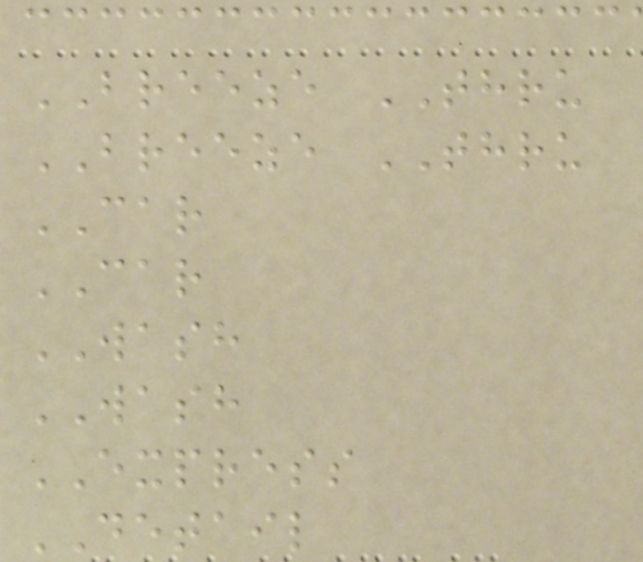BREEZE THRU
BREEZE THRU
CAR
CAR
WASH
WASH
EXPRESS
DETAIL
